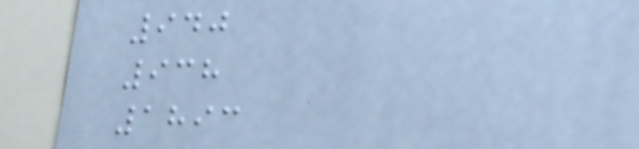940
938
1893
